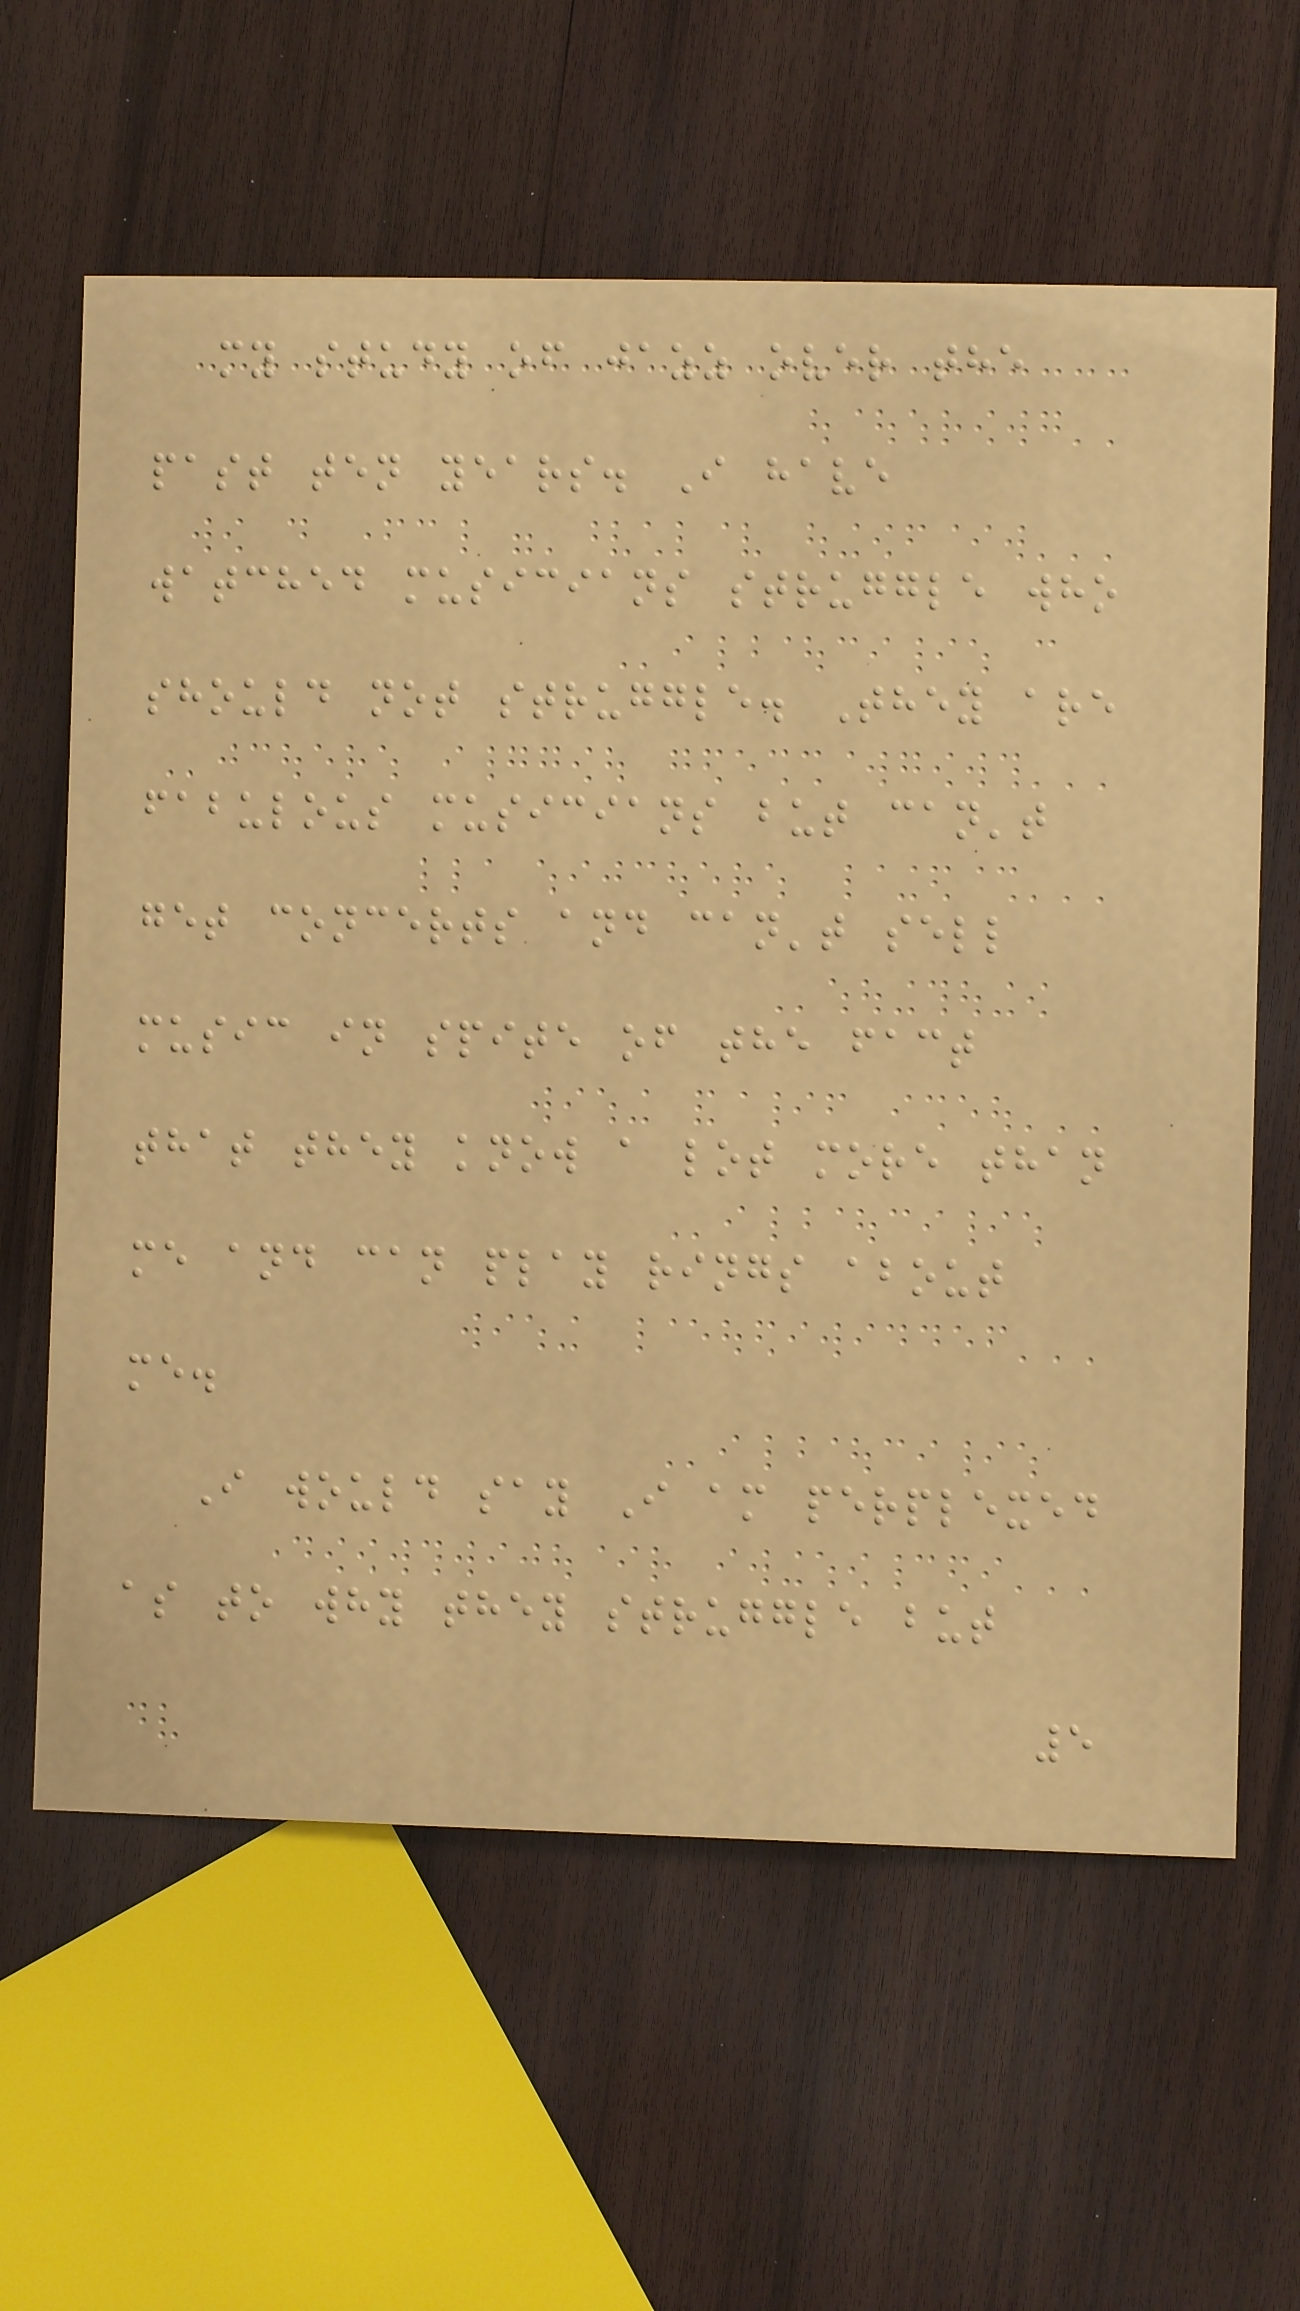my study of jazz over the
past ten years. I have
watched musicians struggle who
should not struggle. They are
fabulous musicians but can't
get concerts and can't sell
music in spite of the fact
that they know a lot more than
me and can play rings about
me.
I would say I am perplexed
as to why they struggle but
5
